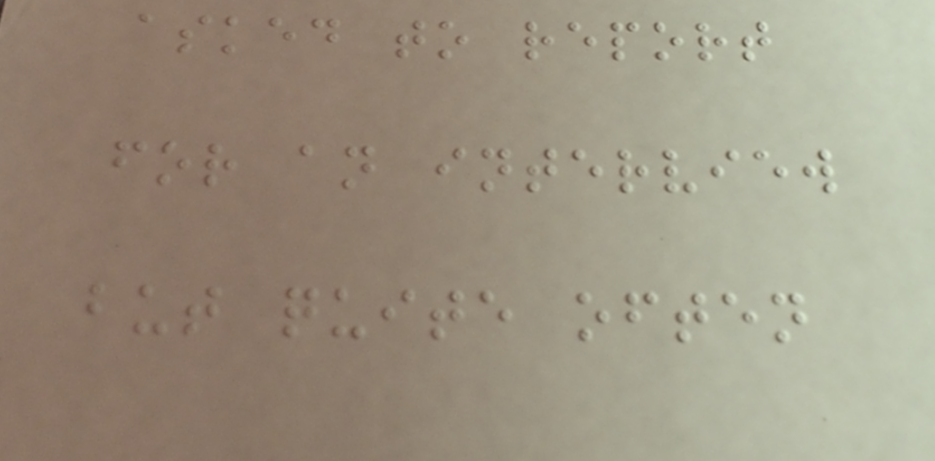asked to report
for an interview
but quite often
